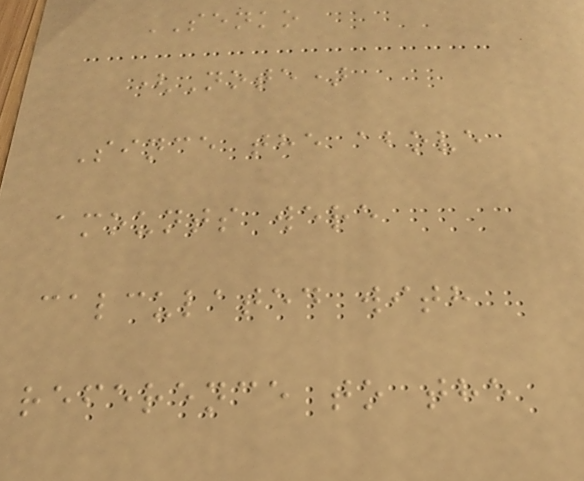SENKO
(Note)
Since the above
amounts were
calculated with
reference to the
